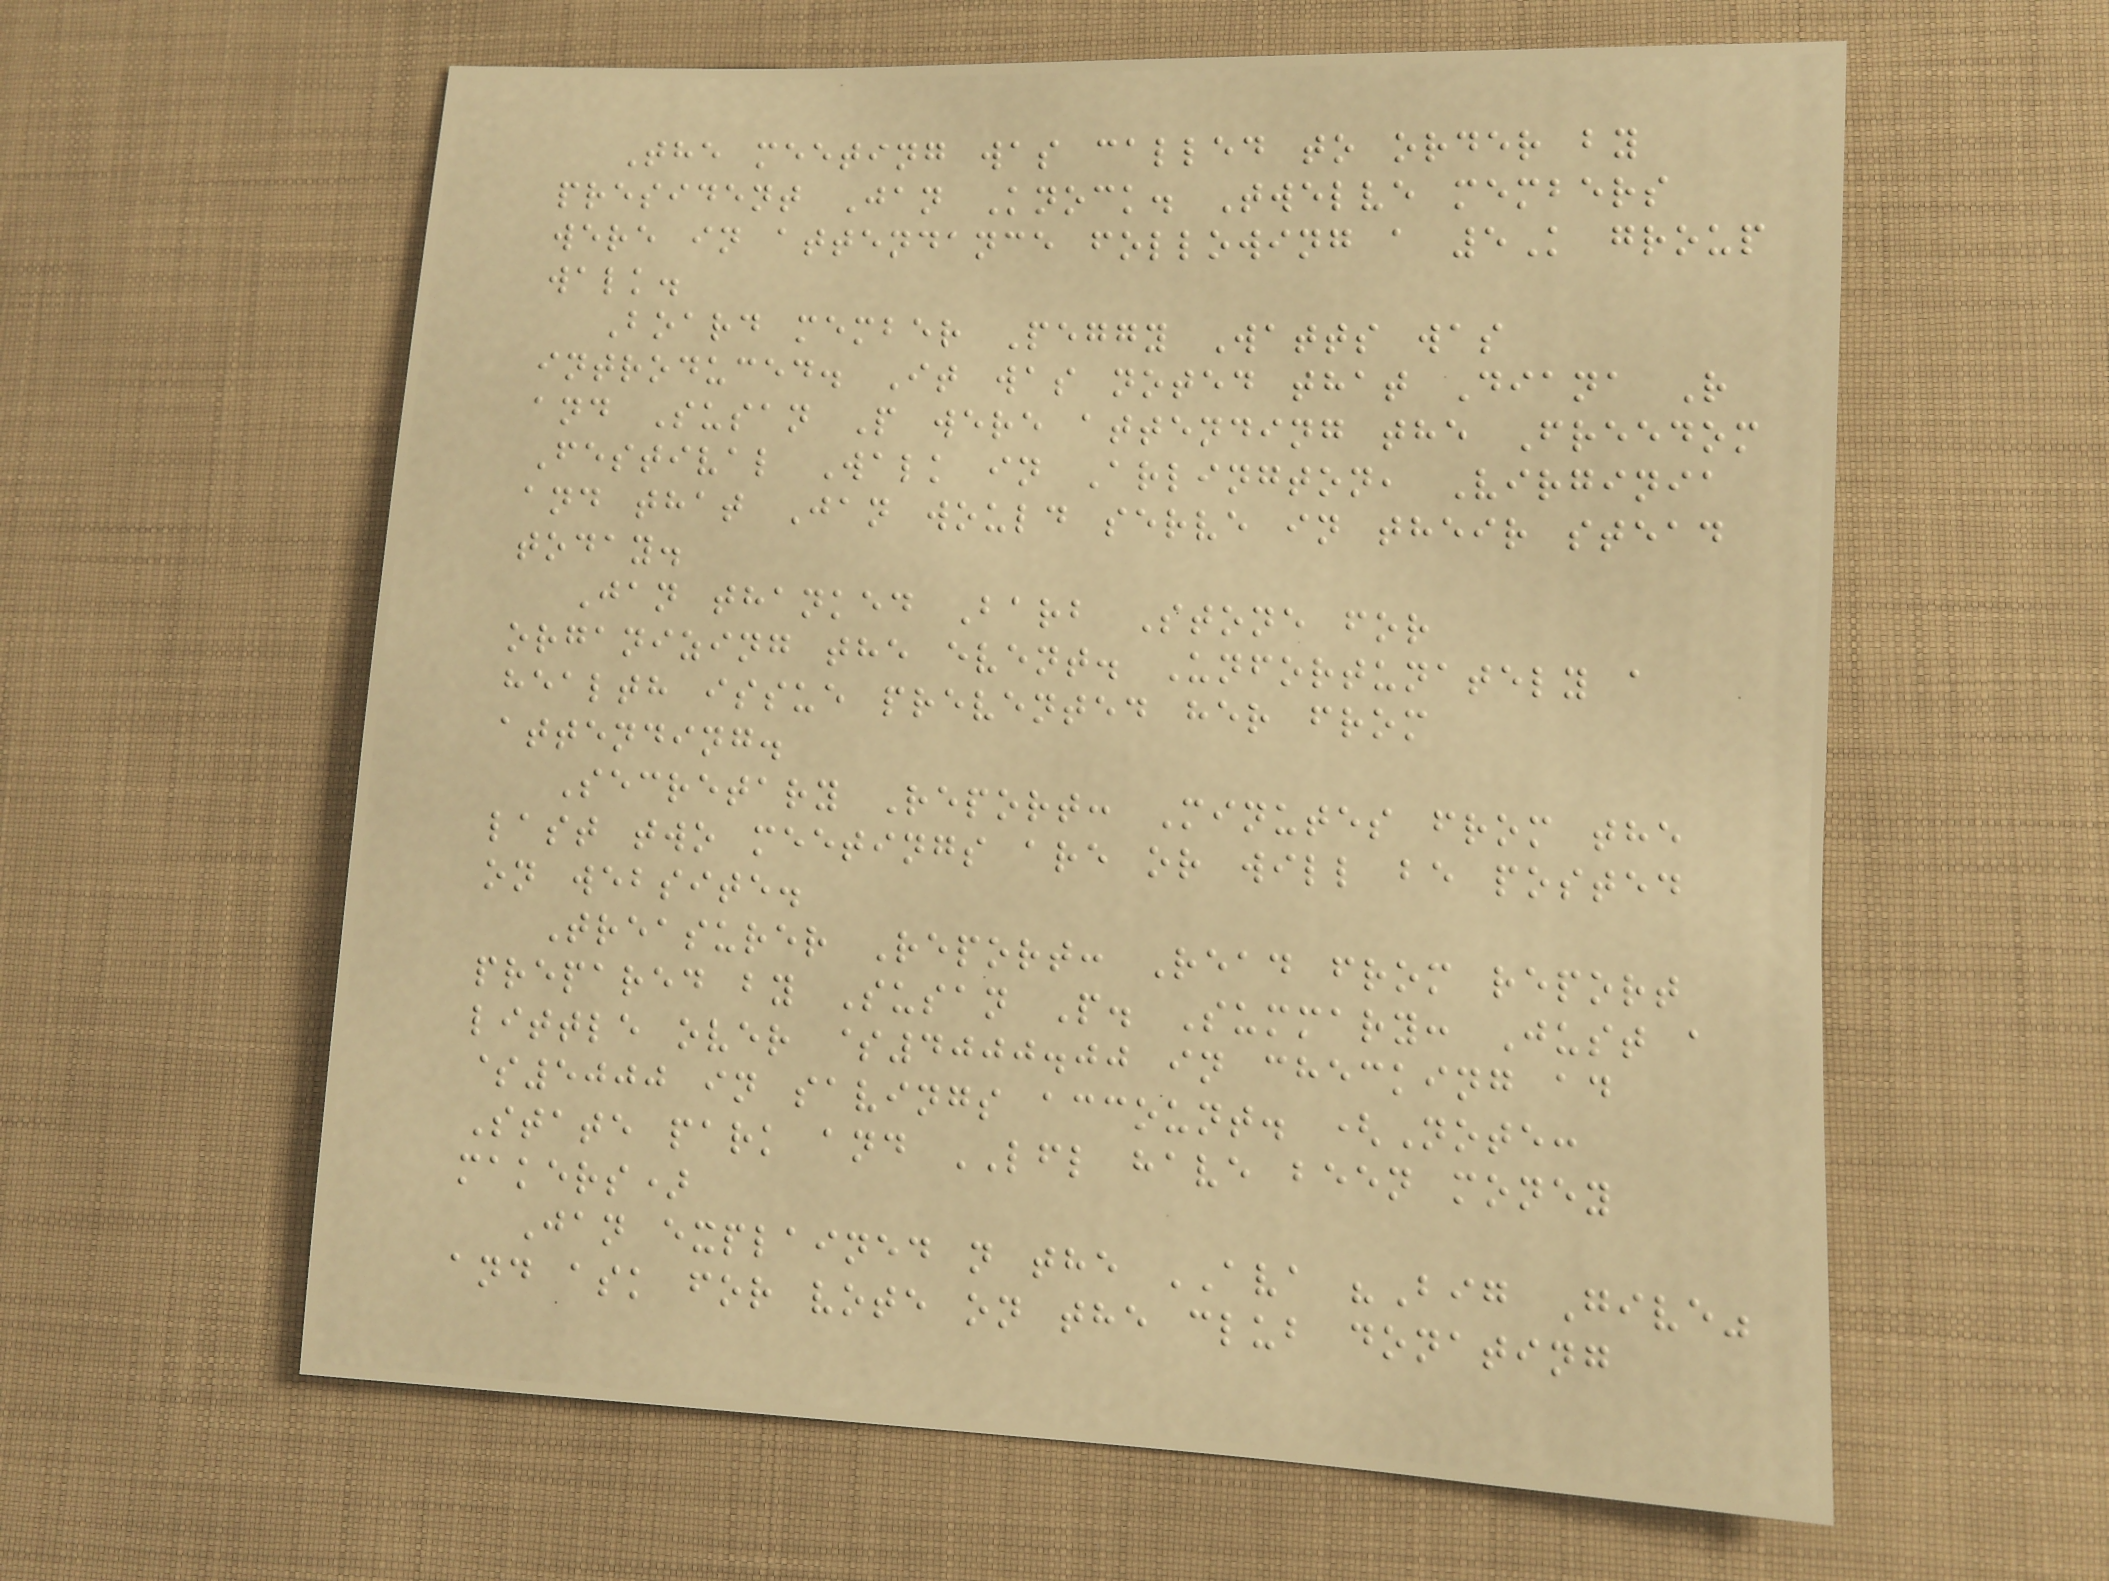The meeting was called to order by
president Jan Knock. Twelve members
were in attendance following a 5K group
walk.
Board member Peggy Watts was
introduced. It was noted that Diana R
and Susan P were attending the Freedom
Festival Walk in Arlington, Virginia
and that Jan would serve in their stead
today.
Jan thanked Barb Stone for
organizing the event. Unfortunately a
health issue prevented her from
attending.
Secretary Report: Minutes from the
last two meetings are or will be posted
on website.
Treasurer Report: Read from report
prepared by Susan P. Summary: Just a
little over $4000.00 in checking ad
$5000 in savings account. (Note:
State park and LFL have been money
makers)
Jan explained n the AVA "Big Give"
and ask for vote on the club donating
